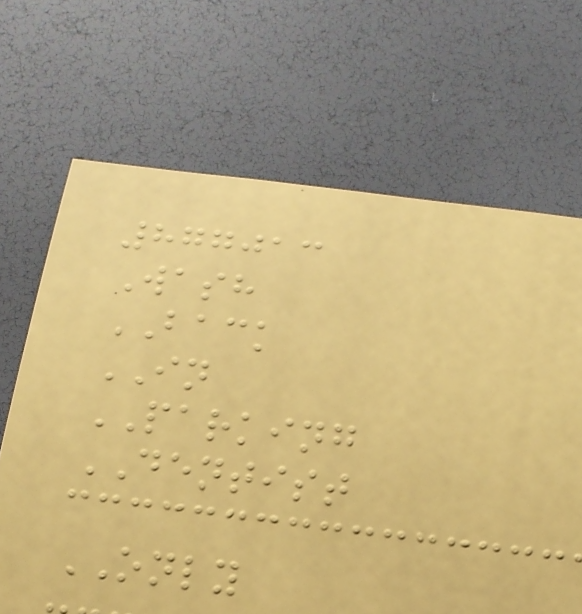877013
Wash
BACK
IN
PARKING
DENTIST
ONLY
